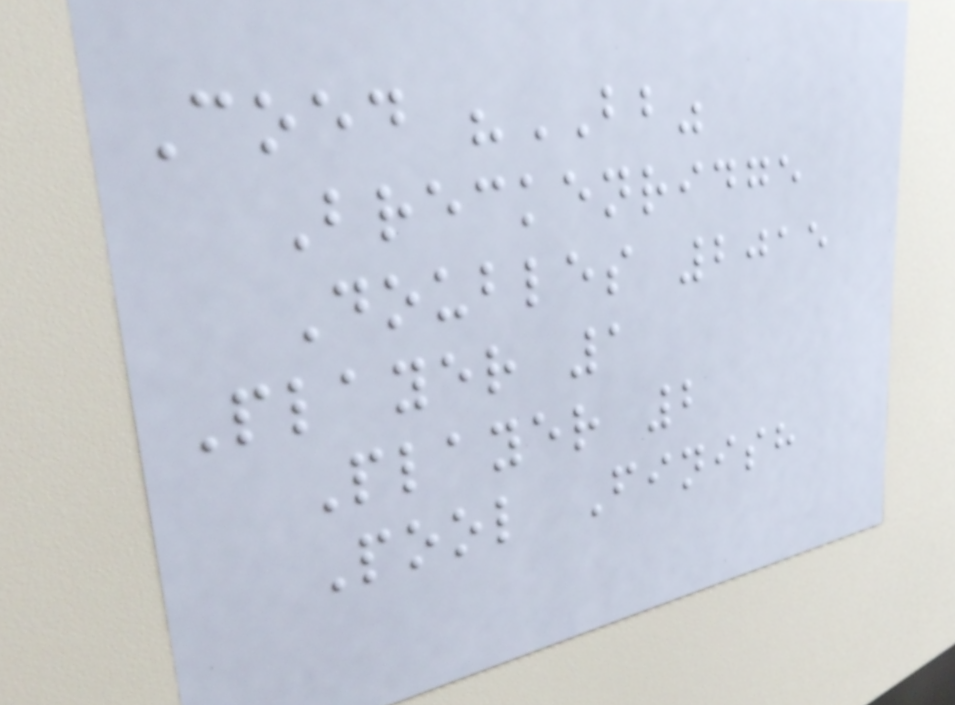Coed "BB"
Breckenridge
Doubles 2015
Player 1
Player 2
Pool Finish
